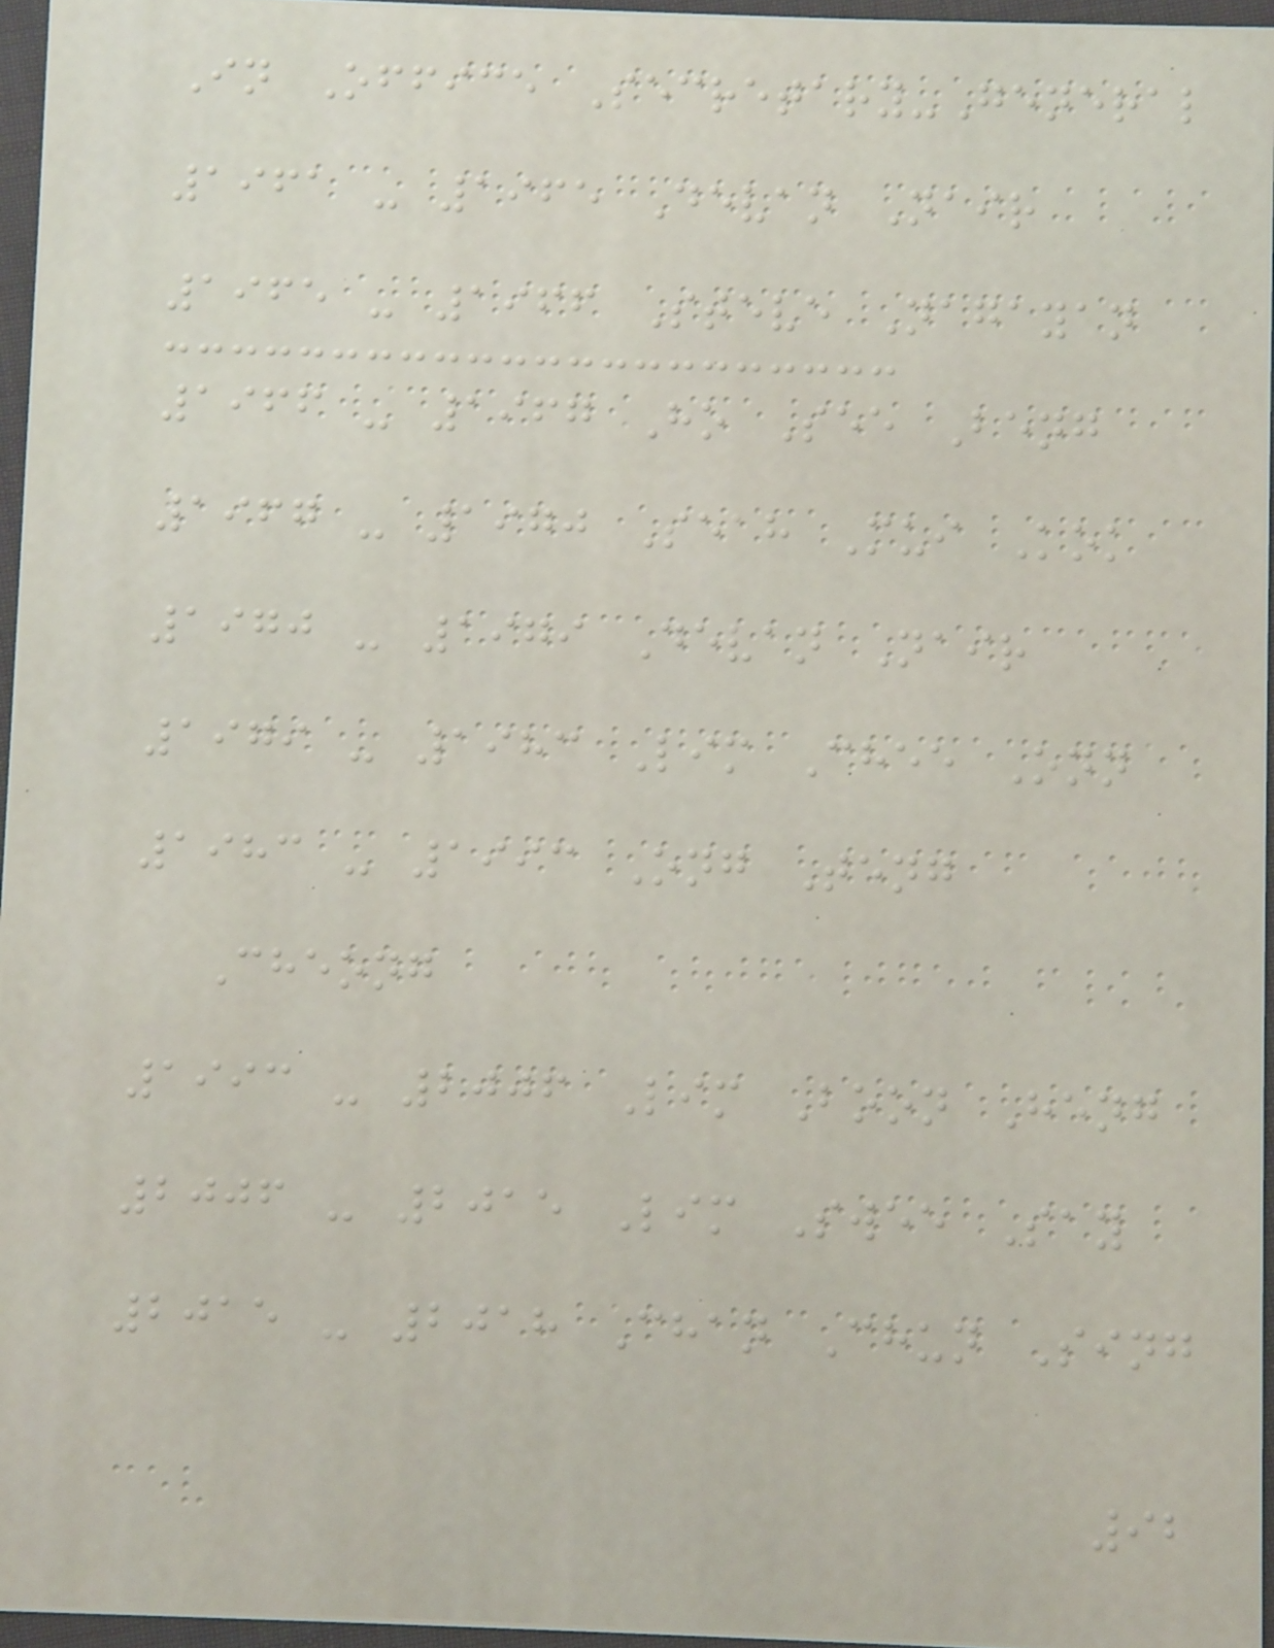In Office Secretary-General
1961 - 1965 Devan Nair
1965 - 1966 Steve Nagayan
1966 - 1967 Ho See Beng
1967 - 1970 Seah Mui Kok
1970 - 1979 Devan Nair
1979 - 1983 Lim Chee Onn
1983 - 1993 Ong Teng
Cheong
1993 - 2006 Lim Boon Heng
2006 - 2015 Lim Swee Say
2015 - 2018 Chan Chun Sing
92
